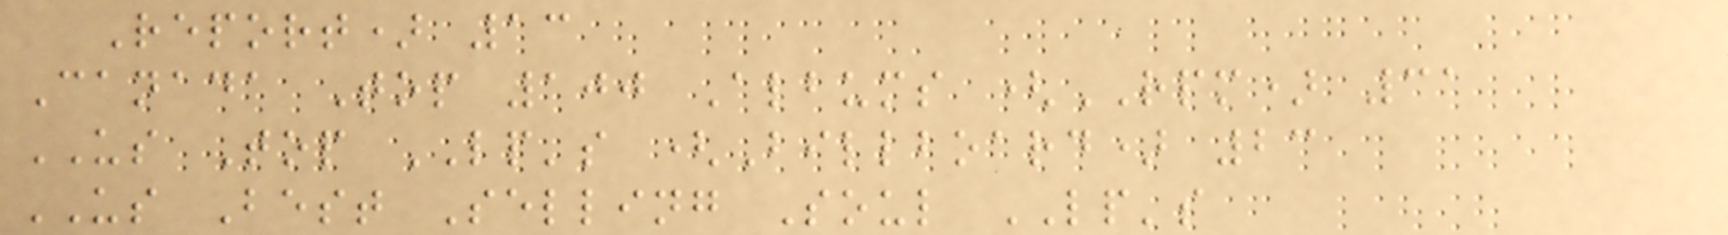Report) 13
Canada Top 100 Albums (RPM) 31
US Top LP's (Billboard) 23
US Best Selling Soul LP's
